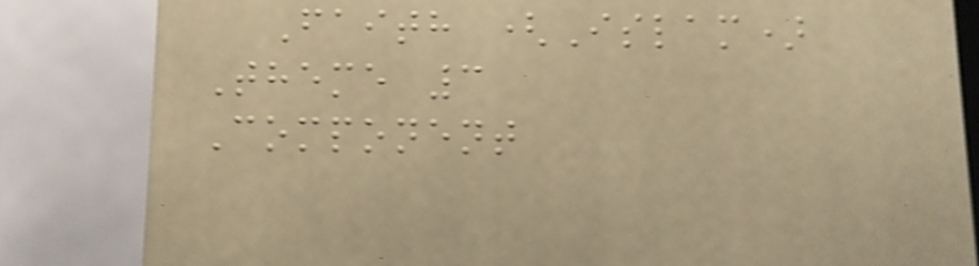Faith (Islam)
Theme 3
Component
